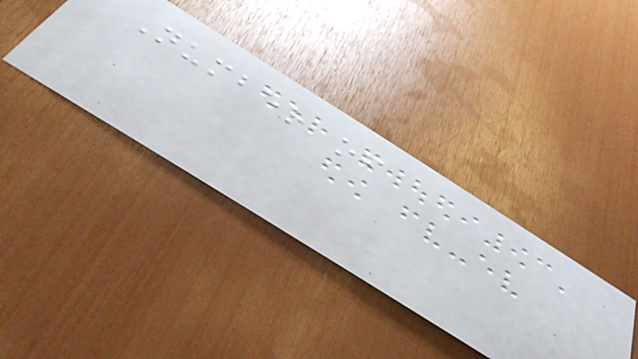Number of
